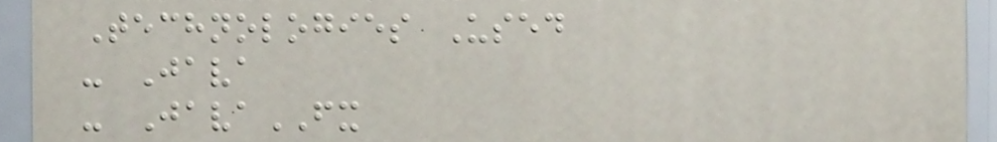Technologies Used
- Java
- JavaFX
